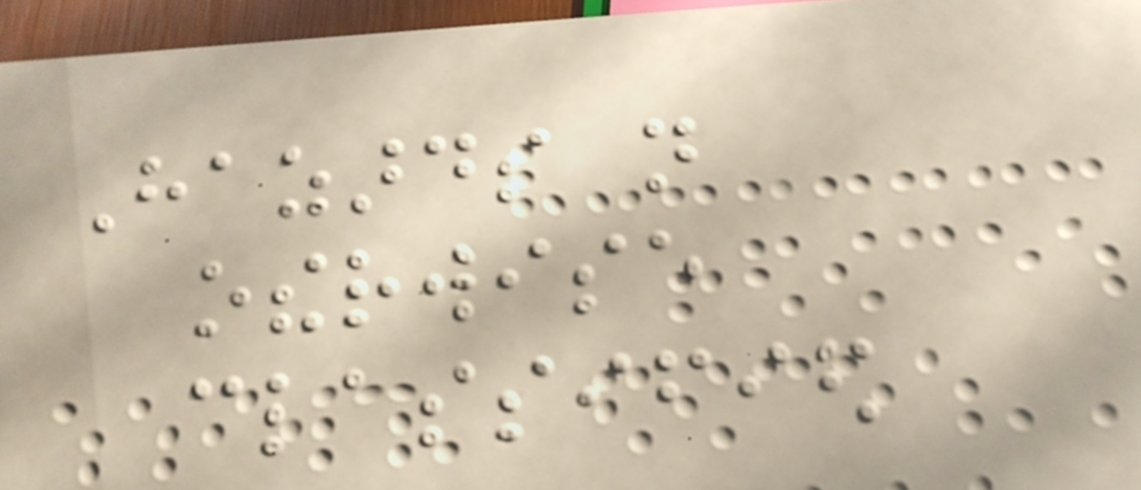Hazards not
otherwise
classified
